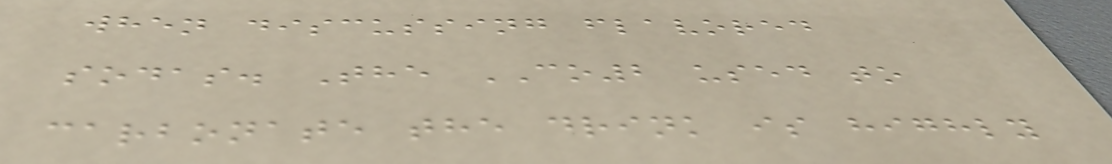when discussing flavored
sodas. The CO2 used to
carbonate the drink is highly
